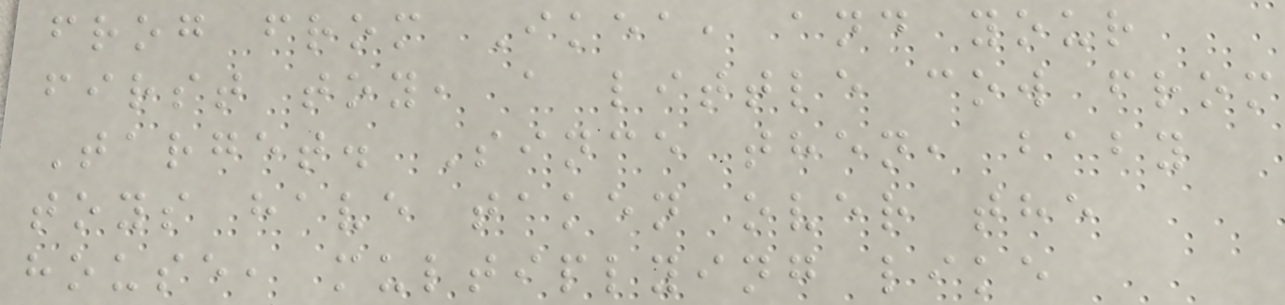frog from Ikea, and your
first toy, a little cow from
Target. Since then, baby
toys have taken over the
house, multiplying like
